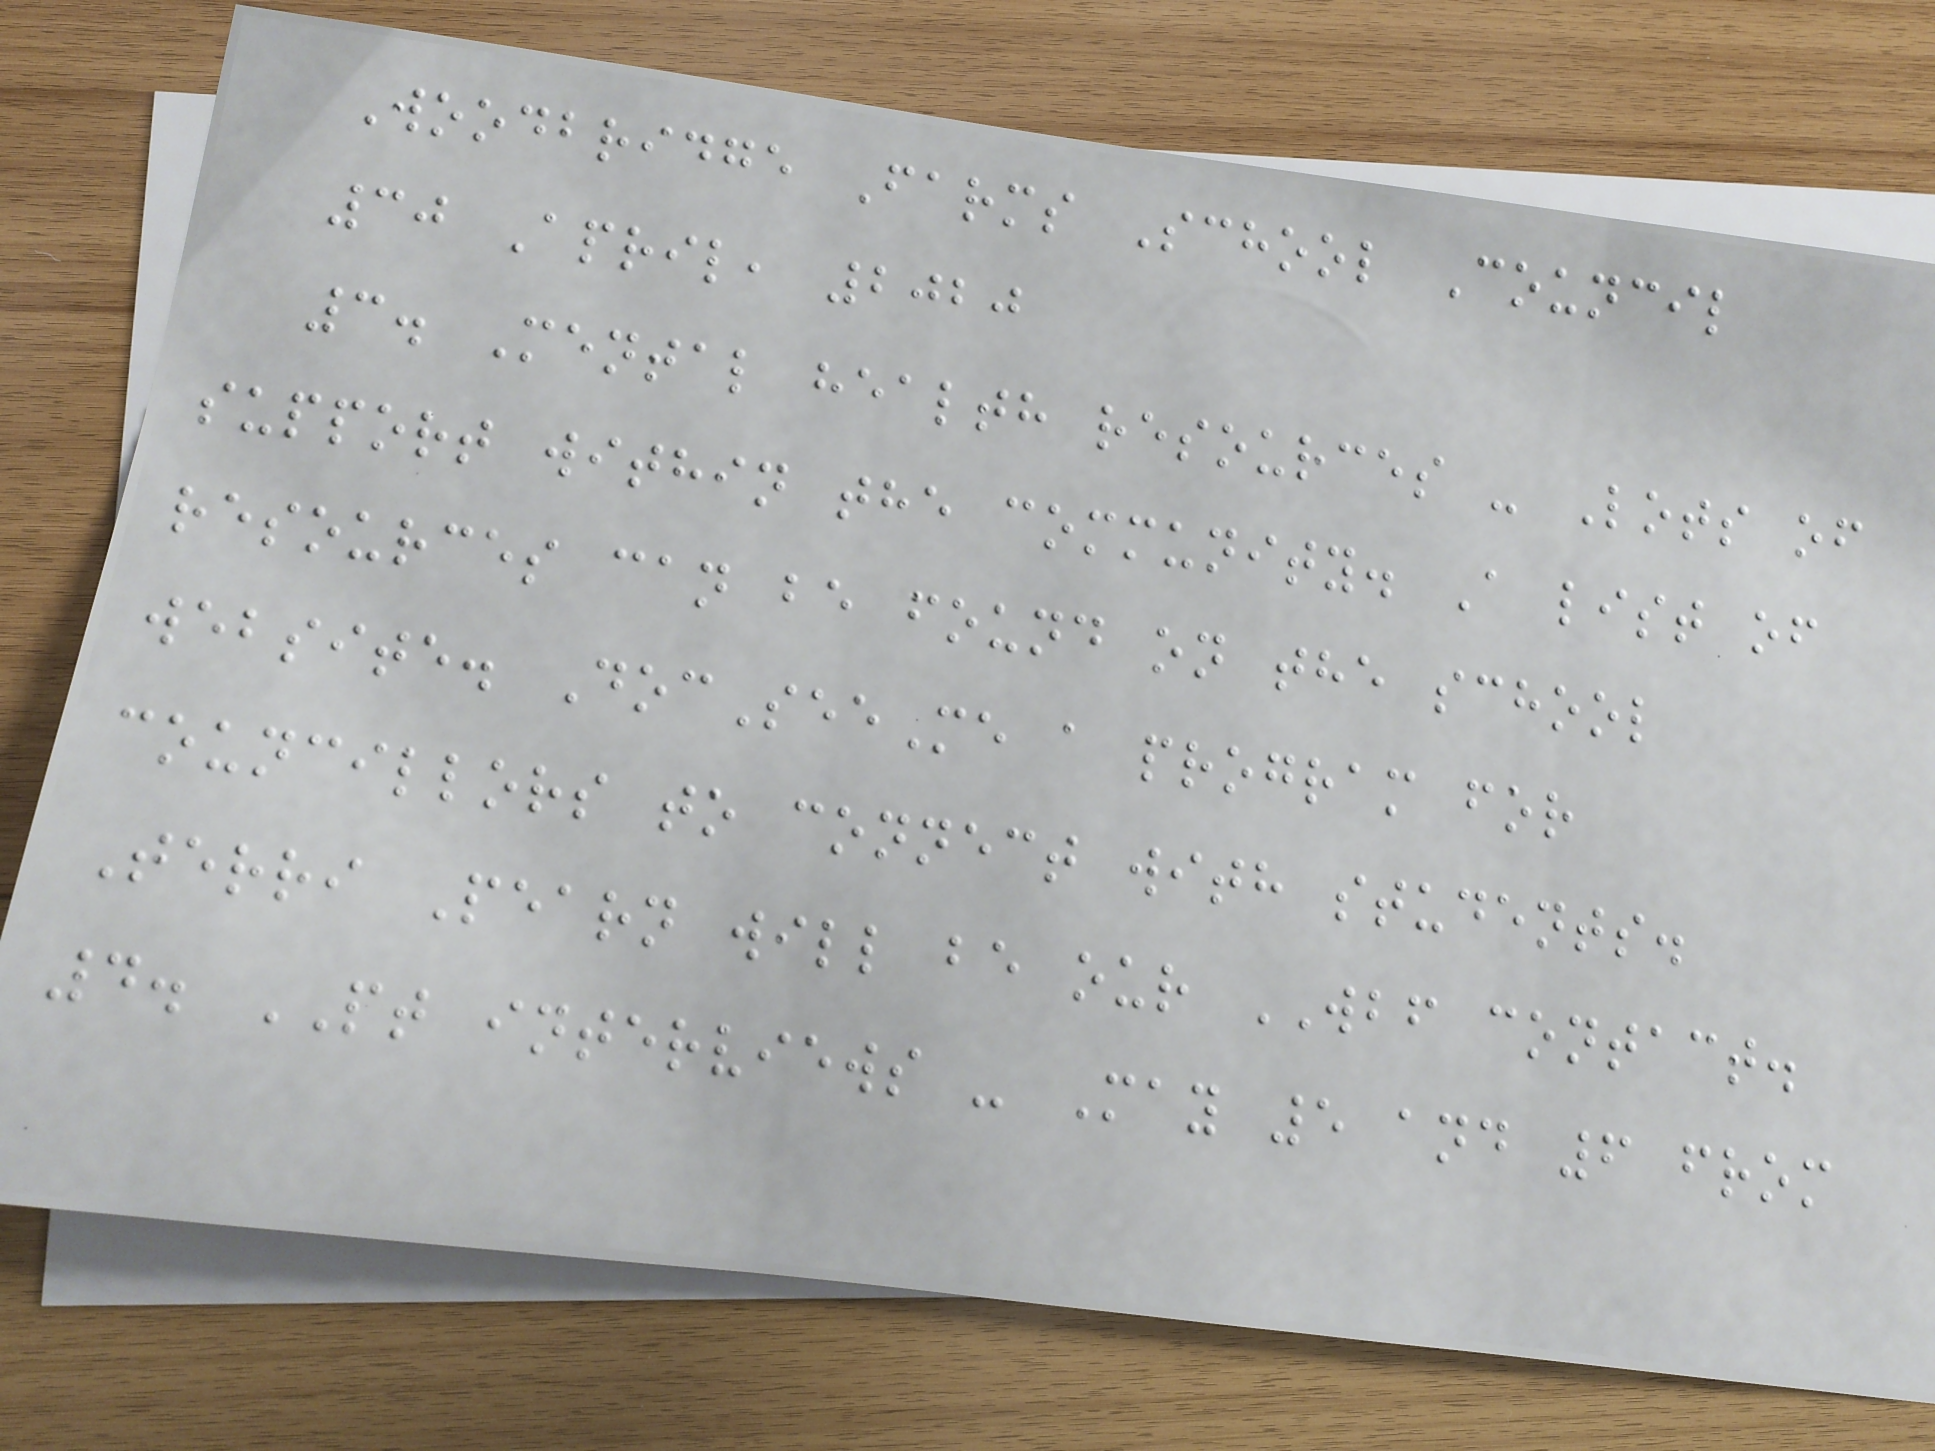Woodbridge Farms School Council
30 April, 2020
3. Mental health resources - Lots of
support within the community. A list of
resources can be found on the school
website. DocSeeMe a program for
councillors to connect with students.
Terri Pearn will be our WBF contact.
4. PT interviews - May 5 and 6 from
